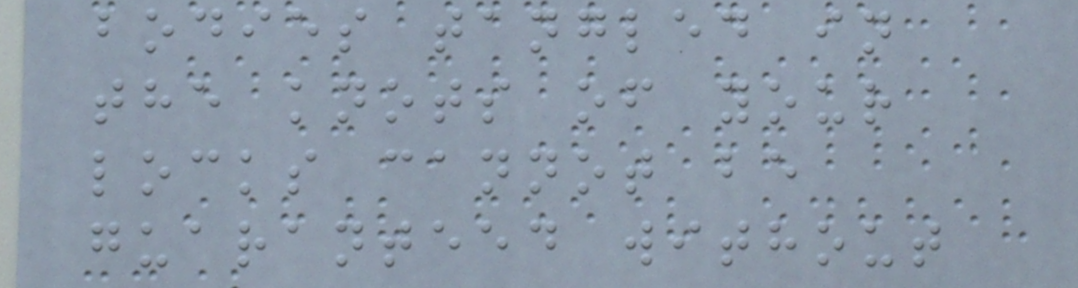bodies tangled in
the knots of your
locks cannot be
guaranteed without
